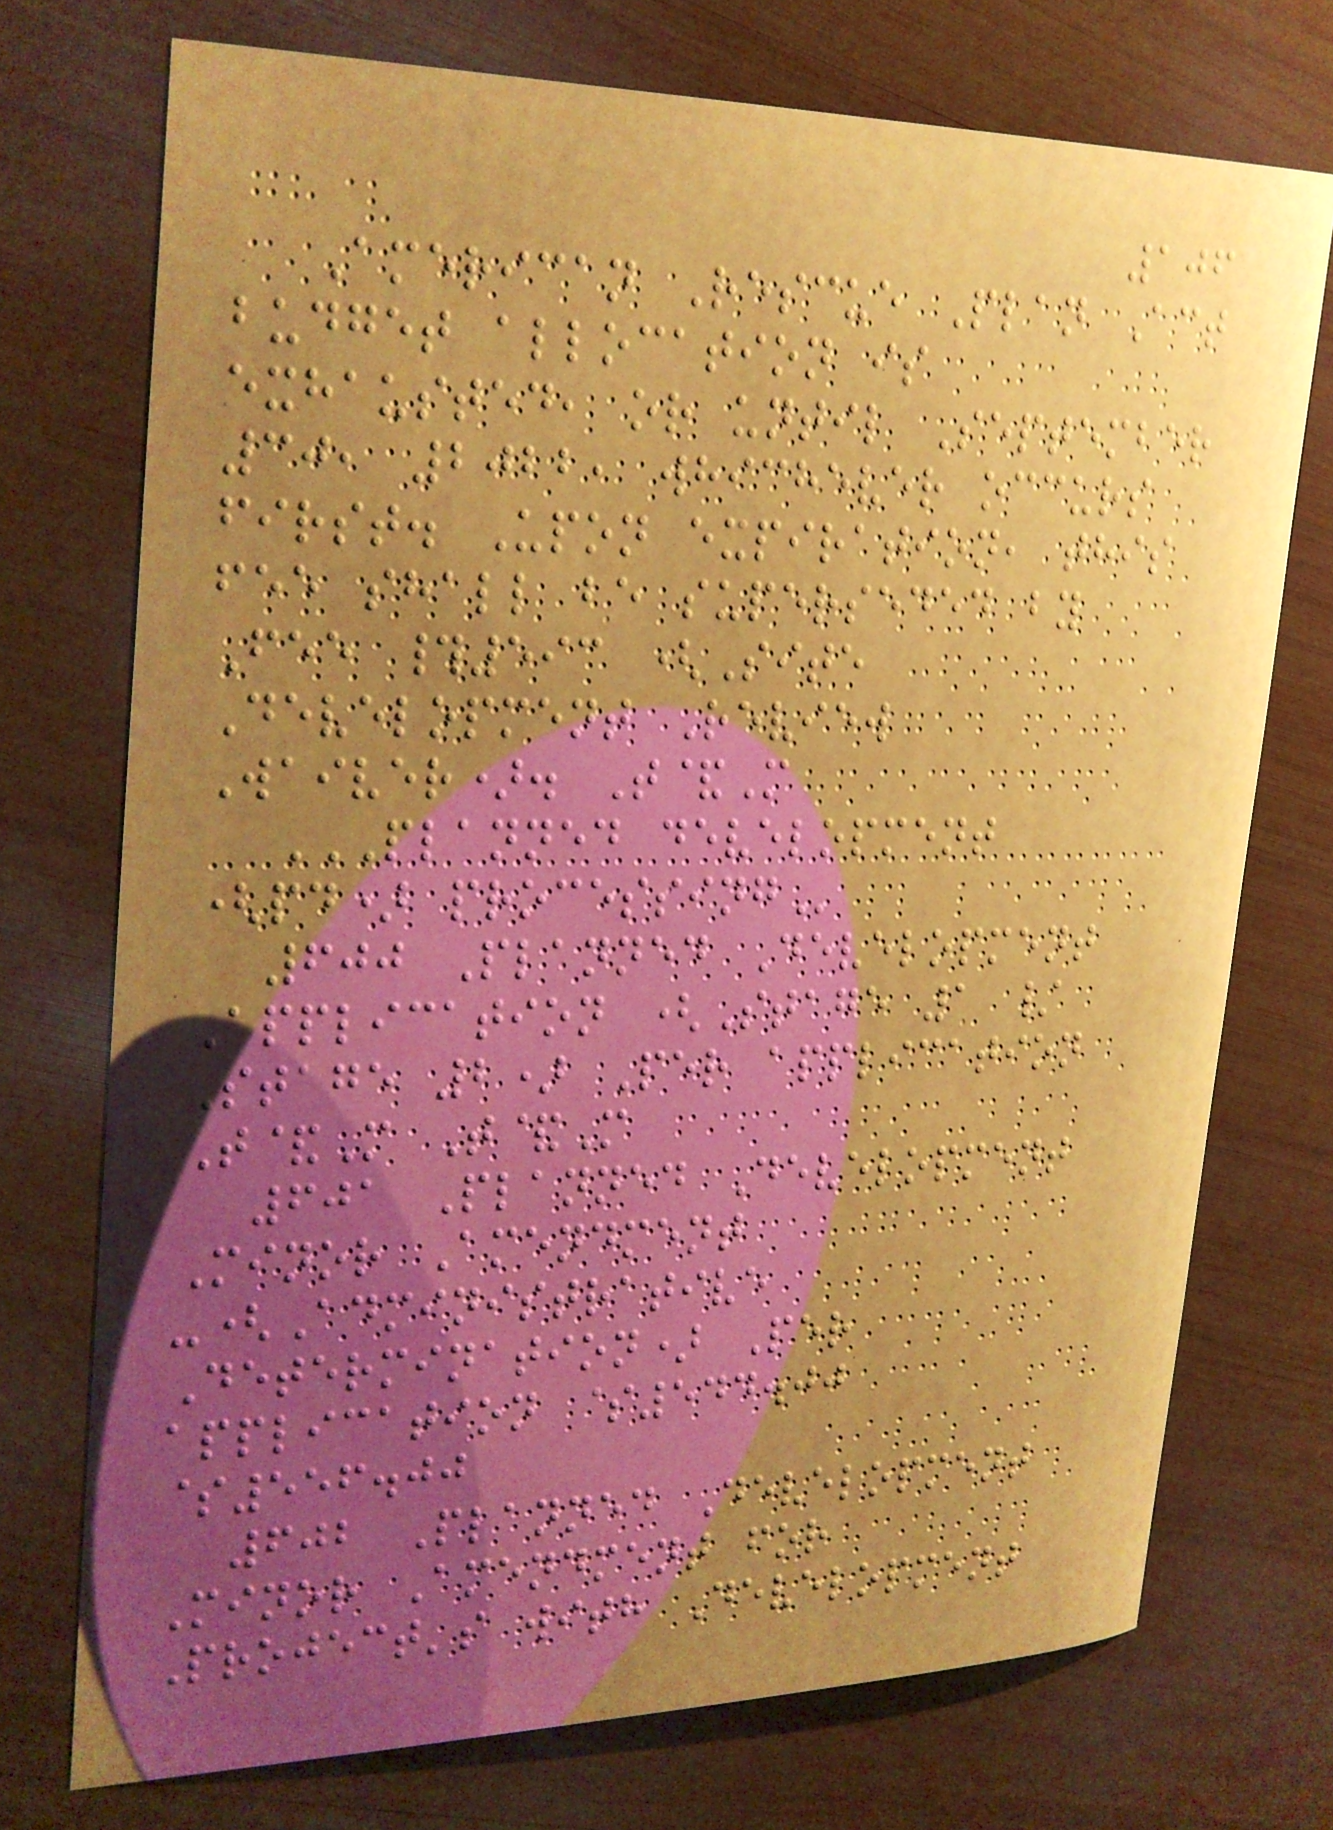106
American Rescue Plan Act
budget allocation is
exhausted, or until September
30, 2022, whichever occurs
first. Upon expiration, this
fee shall be superseded by
Fee #593 (Site
Development Review
Waiver). T&M
PLANNED DEVELOPMENT
(PD) PROCESSING
600 Planned Development
Application (Stage 1 /
Stage 2) Per application
T&M T&M
601 Planned Development
Minor Amendment
-(Administrative
Determination) Per
application $544.00
$556.00
602 Planned Development
Minor Amendment for
Project's with Development
